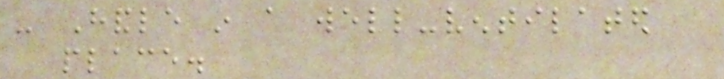- Handle in a well-ventilated
place.
